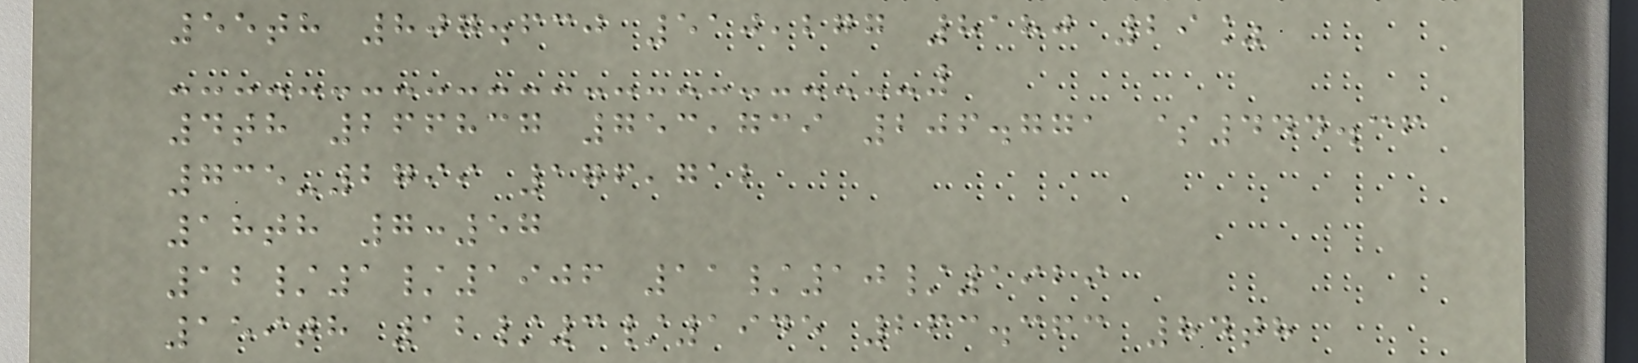55th 807.630 510,277 8180 29%
4th 266837 753,739 206.771 $444.36
735-2799 176,712
18th 7:57
12/1/1906 11/10/1929
159th 12/3/1945 263.363 84th
